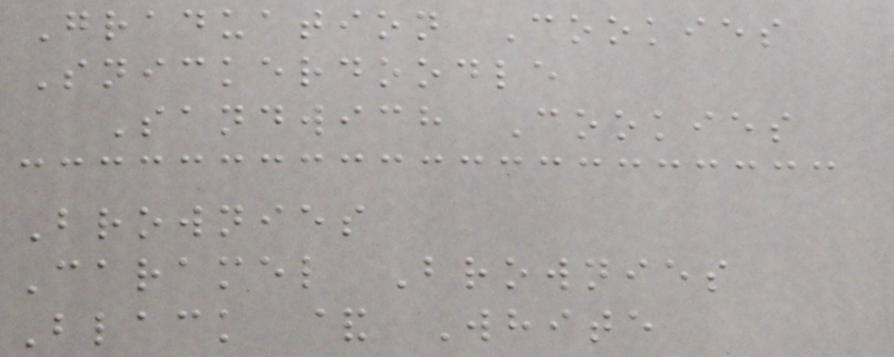Graduation Cookies
Snickerdoodle
Sandwich Cookies
Brownies
Caramel Brownies
Black & White
